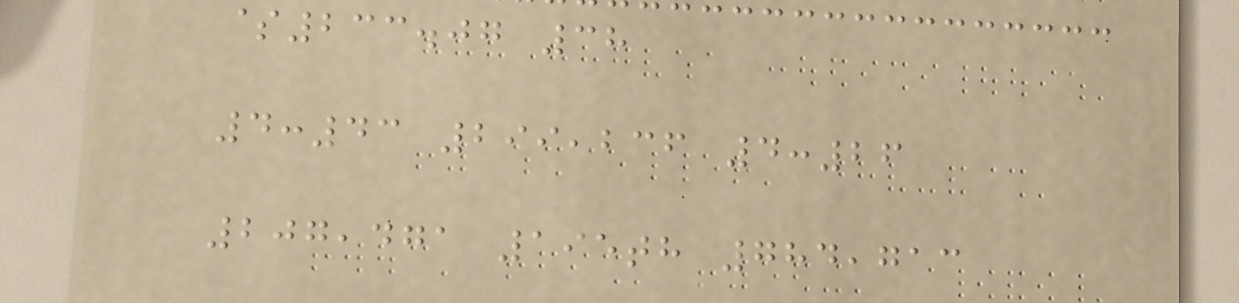$233.07 38
4:43 299,236 4:26
207,471 195th 784,713
